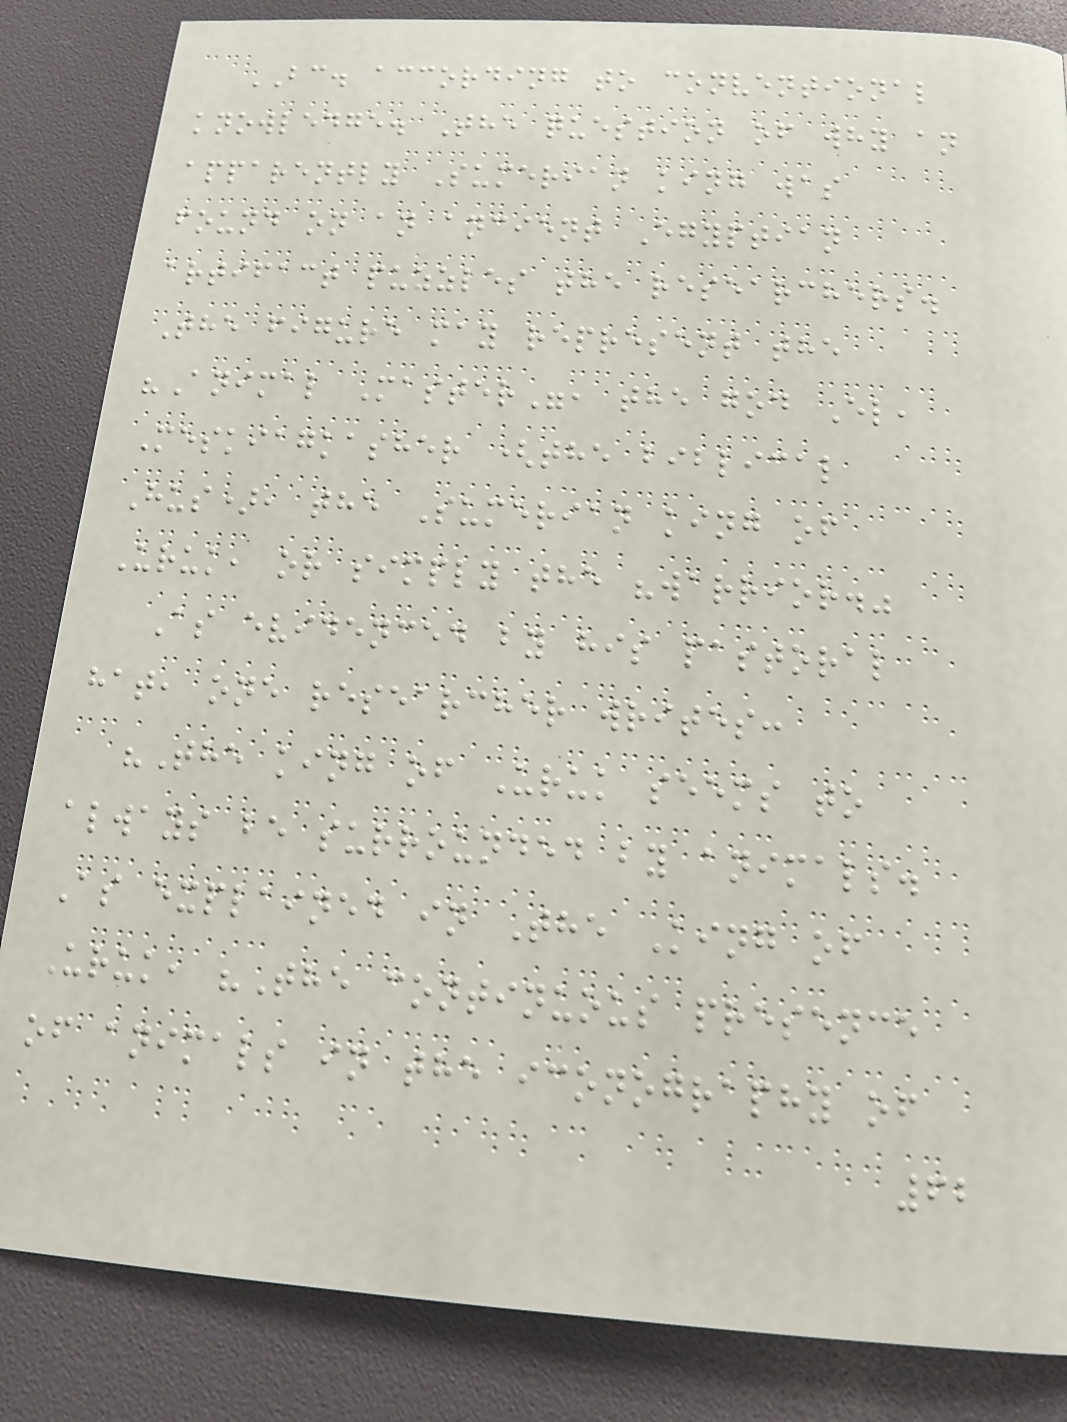BC. according to conventional
knowledge. The question of why an
apparently Sumerian king was
found on an ancient Egyptian
artifact puzzles the researchers.
The figure may represent the
"Animal Master", the god El,
Meskiagkasher (the biblical
Hus), the Sumerian king of
Uruk, or simply the "warrior."
As evidenced by his pastoral
hat, one researcher writes:
"The king of Uruk seems to
always be surrounded by animals.
As explained in The King of
Uruk, "The continuous presence
of animals in the iconography of
62
